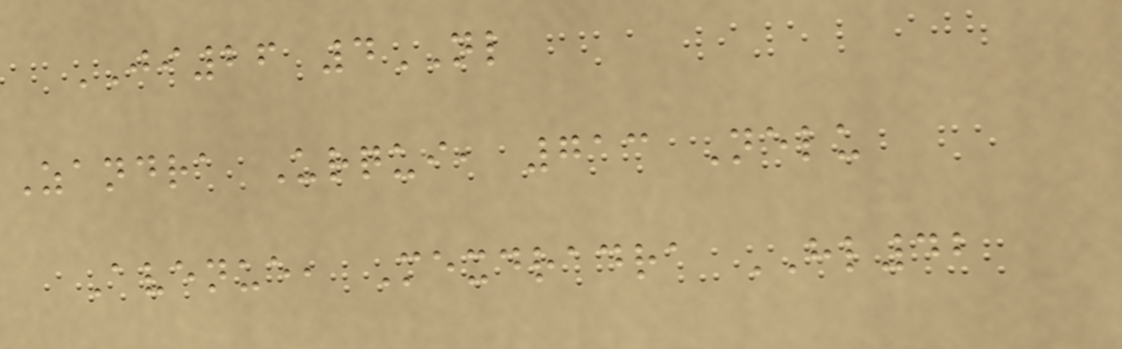JI26 4NL
Zandra Urqui, 713 Nelu
Avenue, Mexdradra HL42
